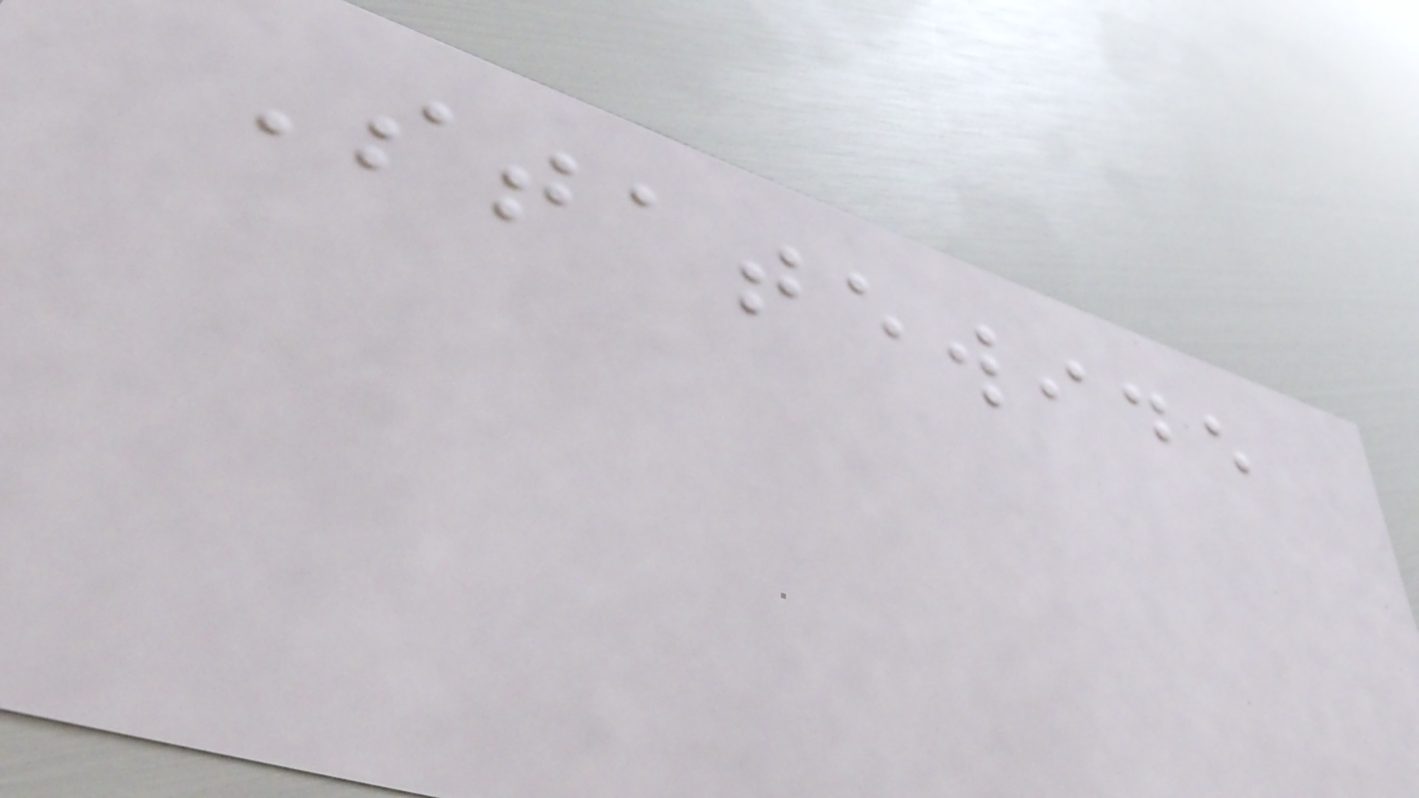Statewide
